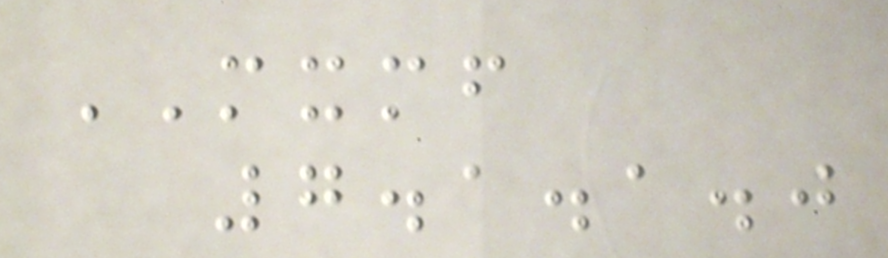MXMF
7.1.1.0
